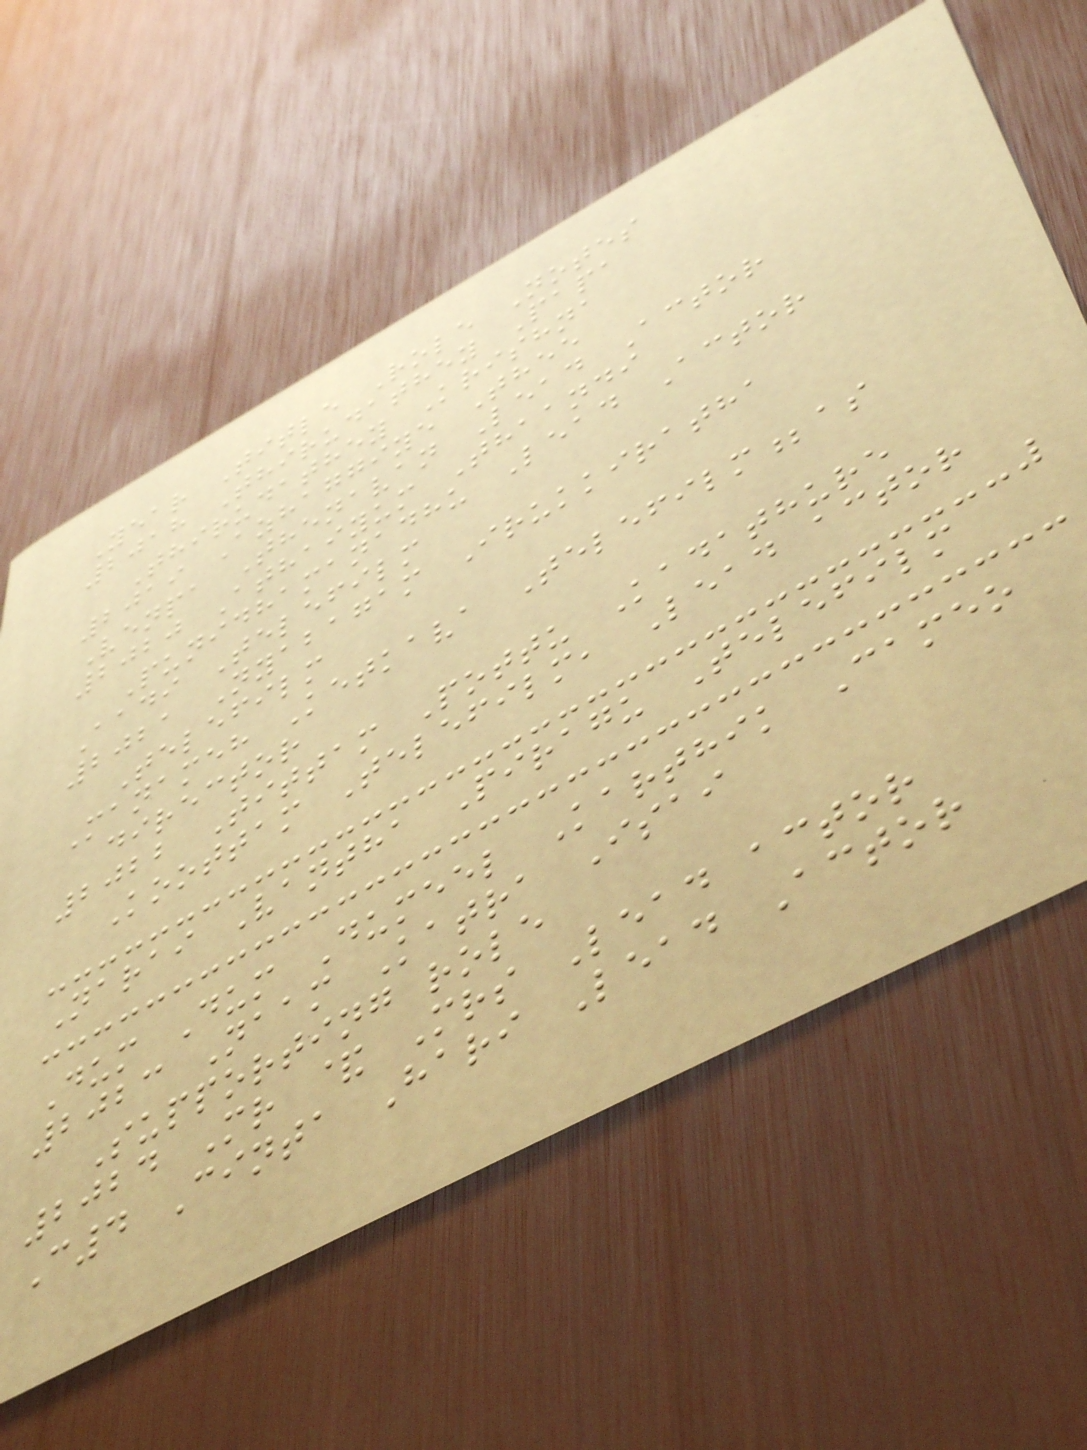Year Title Role Notes
2018 Thirudathey Papa
Thirudathey Krishna
2019 Azhaggiye Thee
Venpa Thenavan Lead Actor
2020 Athaiyum Thaandi
Punidhamanadhu Lead Actor
Aadi Telefilm
2021 Nyabagam Irukkiratha
Telefilm
Manameh Ketkava Telefilm;as
director
2022 Tittam Pottu Kadathure
Koottam Telefilm, Lead actor
Narai Vantha Piragu Telefilm
Dum Dum Dumeel Karthik Cameo
2023 Naam Katra Isai
Supporting role
2024 Mr & Mrs Lead actor
C4 Cinta Hari Lead Actor
